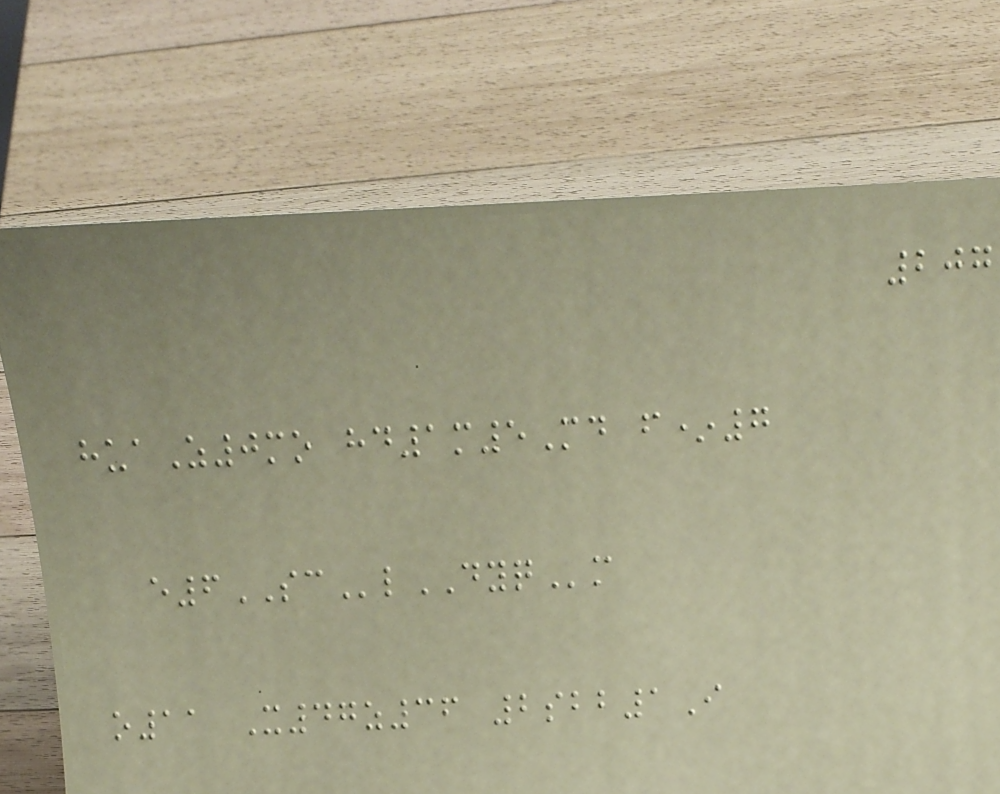207
huaZ0mo hd1m5Md f*7
e6SClDYQm
o11 X47z36 2sbb1I
